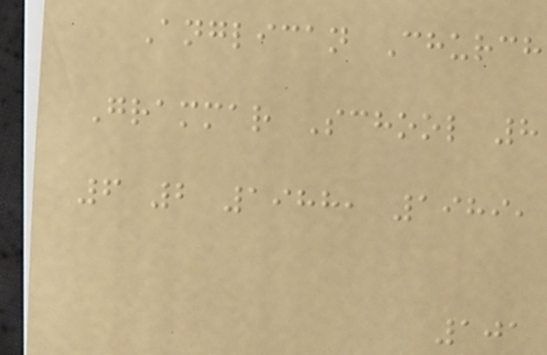Anglican Church
Grammar School 8
6 2 1988, 1989,
101
